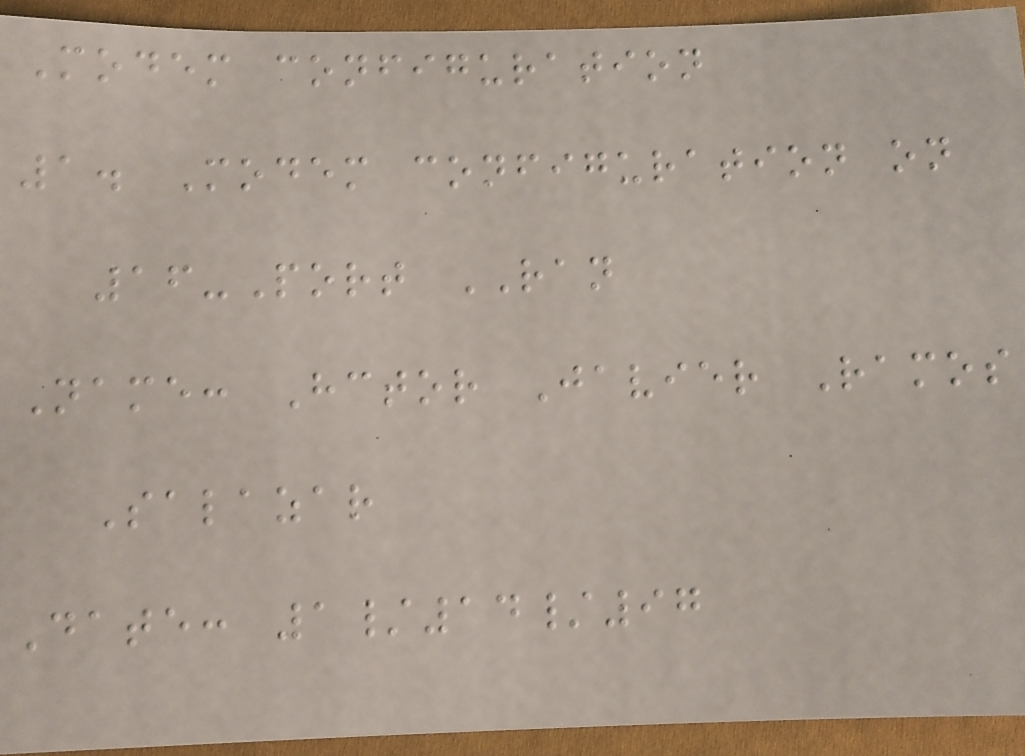Modem configuration
1. Modem configuration on
16-Port RAN
Name: Hctor Javier Ramos
Salazar
Date: 1/14/97
